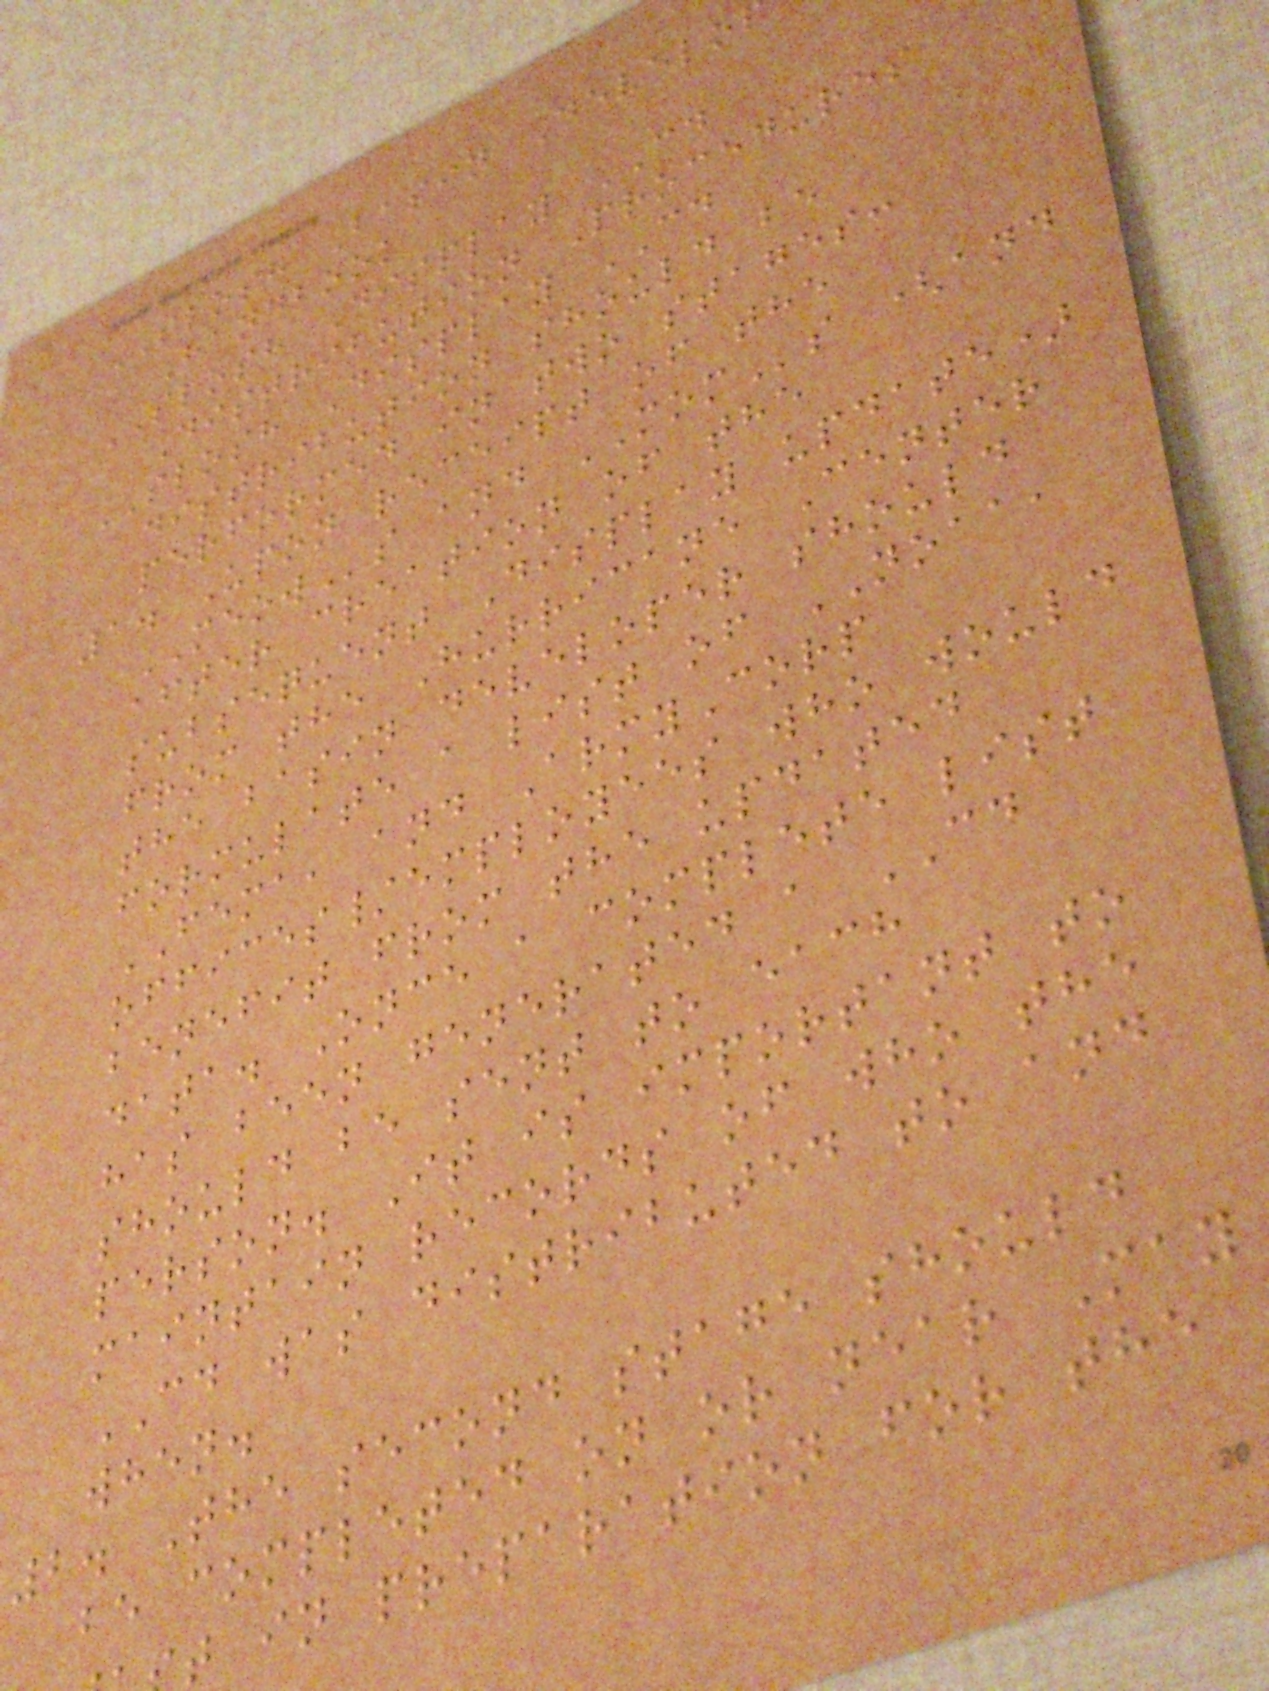SLOSH Basin Develo
Handbook
SLOSH Display CD
Distribution Procedures
SLOSH Display CD
distribution should be
performed in two stages:
1. Upon receipt of the
MEOWs and MOMs (and
after creation of the
subsequent Display update)
from the Hurricane Center
the basin developer should
formulate a list of NOAA,
FEMA, and ArmyCorp
offices/employees who would
benefit from the updated
data. Once a complete list
has been generated a CD
should be sent to each
person. It is important to
maintain records of who the
CD was distributed to and
when.
2. The second stage should
be completed on or near May
t in preparation for the
